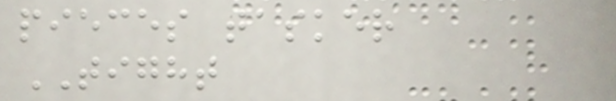pieces tasker
TIGHT
